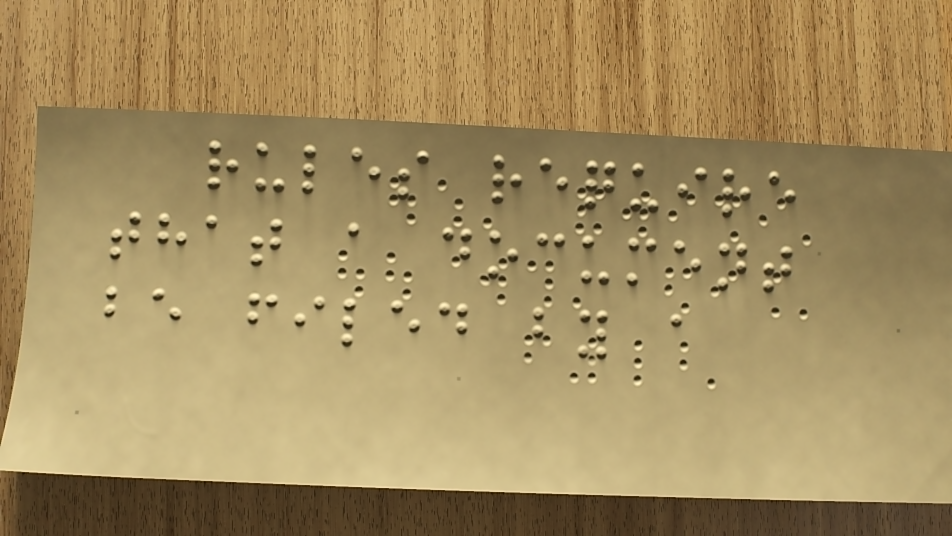rules require
that a document
be filed by a
